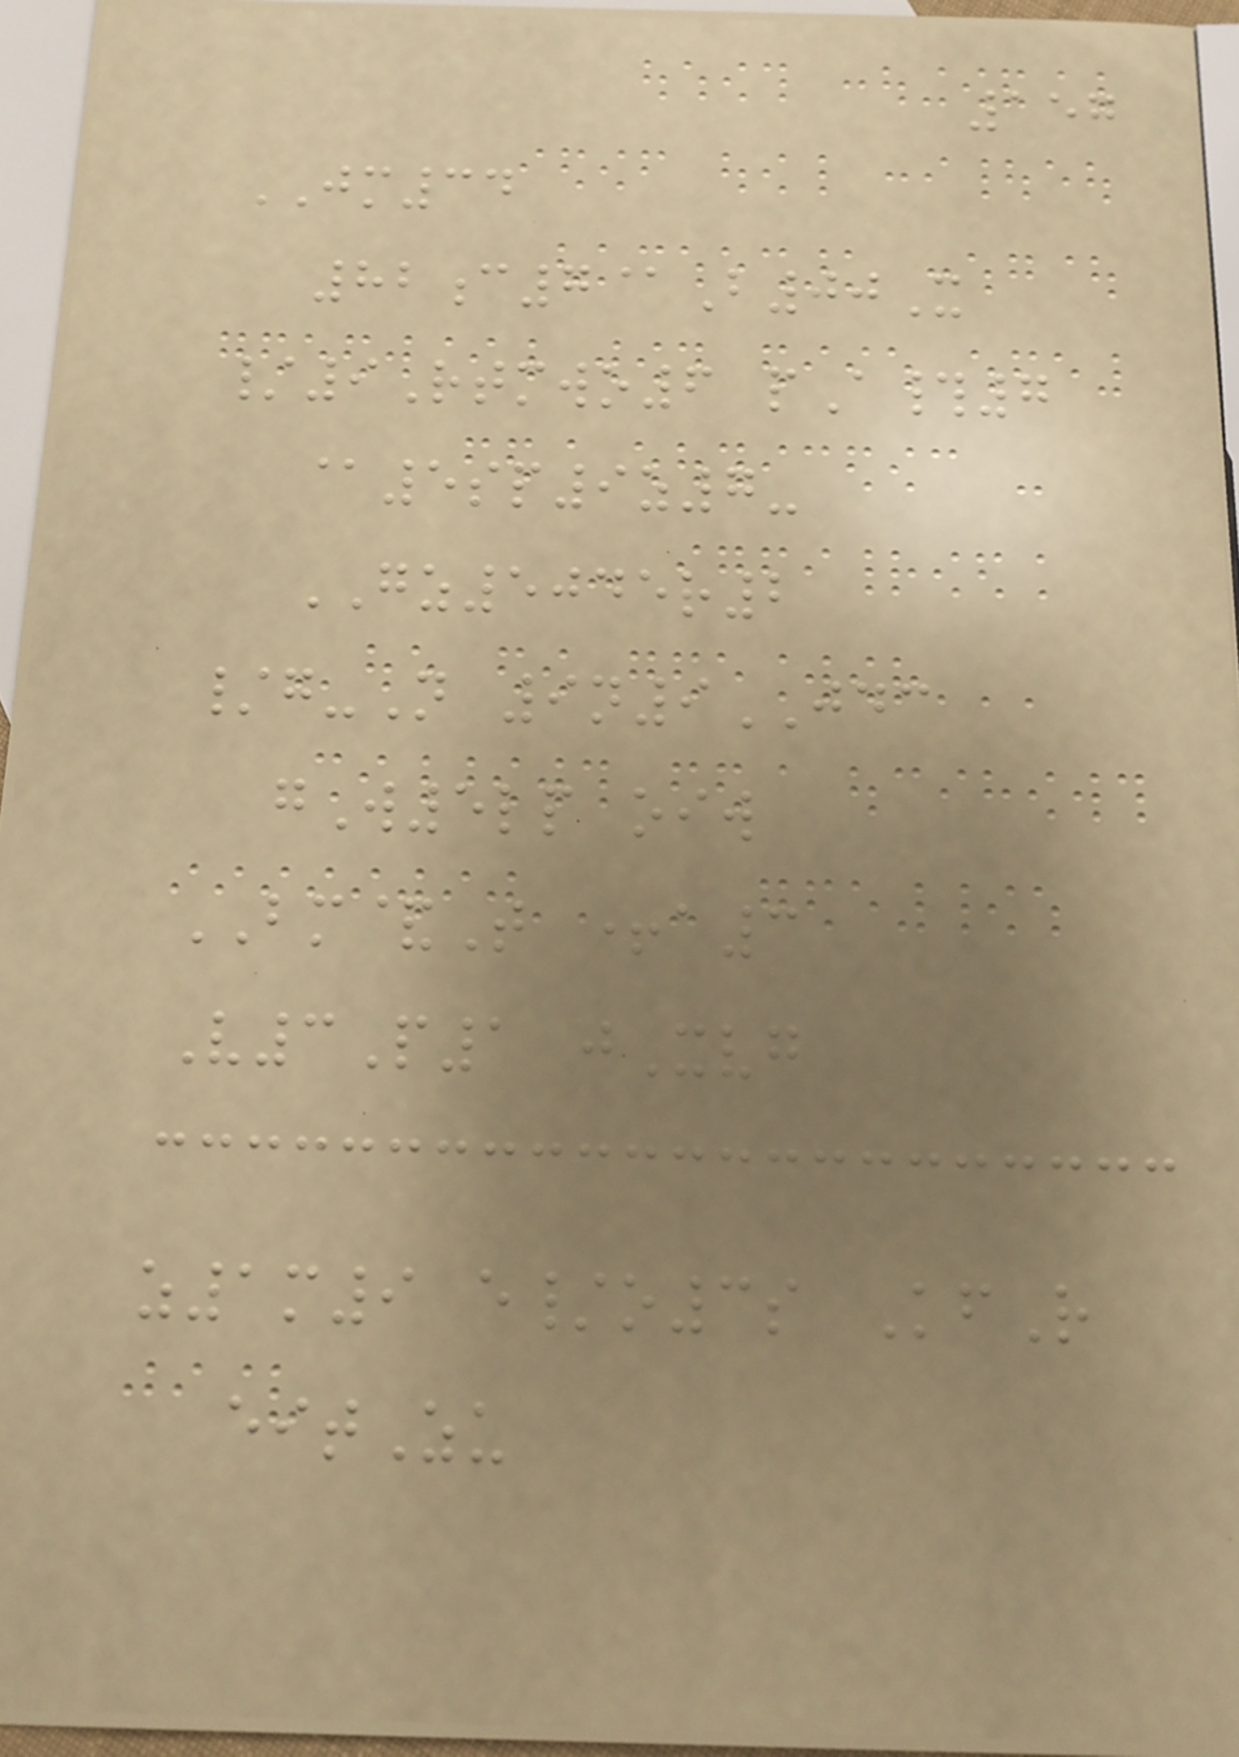157
JM34
82c7@B00X
/9Rtmwo6 pA#7
@5sp9z7-
GZ5045r2
/g-N 9n9JDC
gW5lp oiw
BM&T +a3
V3P1 jXvg
z1m9 e/o3s KfR
eitZu
